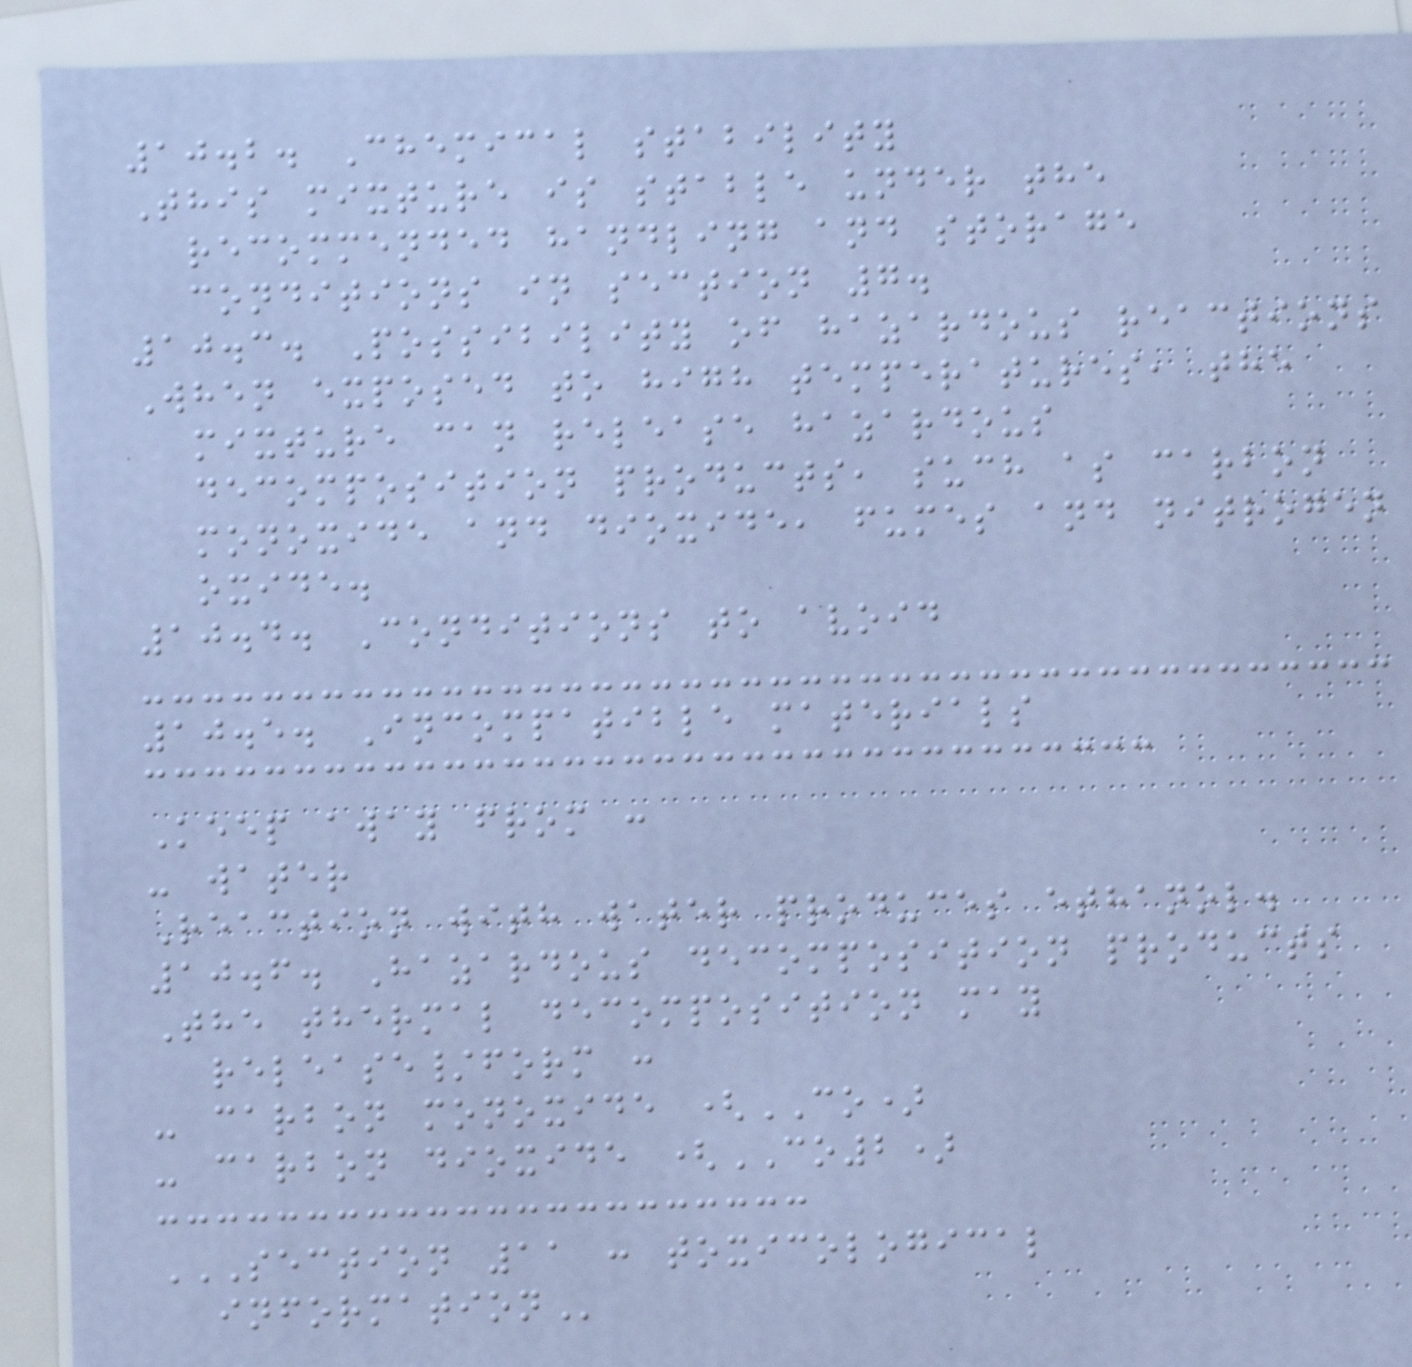10.2. Chemical stability
This mixture is stable under the
recommended handling and storage
conditions in section 7.
10.3. Possibility of hazardous reactions
When exposed to high temperatures, the
mixture can release hazardous
decomposition products, such as carbon
monoxide and dioxide, fumes and nitrogen
oxide.
10.4. Conditions to avoid
10.5. Incompatible materials
Keep away from :
- water
Reaction with water produces ethanol.
10.6. Hazardous decomposition products
The thermal decomposition may
release/form :
- carbon monoxide (CO)
- carbon dioxide (CO2)
SECTION 11 : TOXICOLOGICAL
INFORMATION
